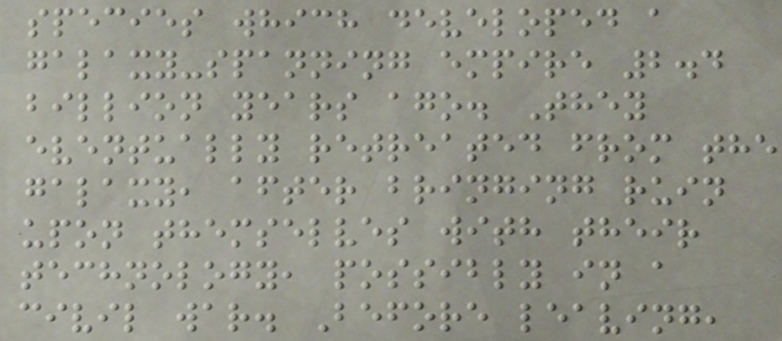species which developed a
galaxy-spanning empire 2.4
billion years ago. They
eventually retreated from the
galaxy, after bringing ruin
upon themselves with their
technology, possibly in a
civil war. Before leaving,
